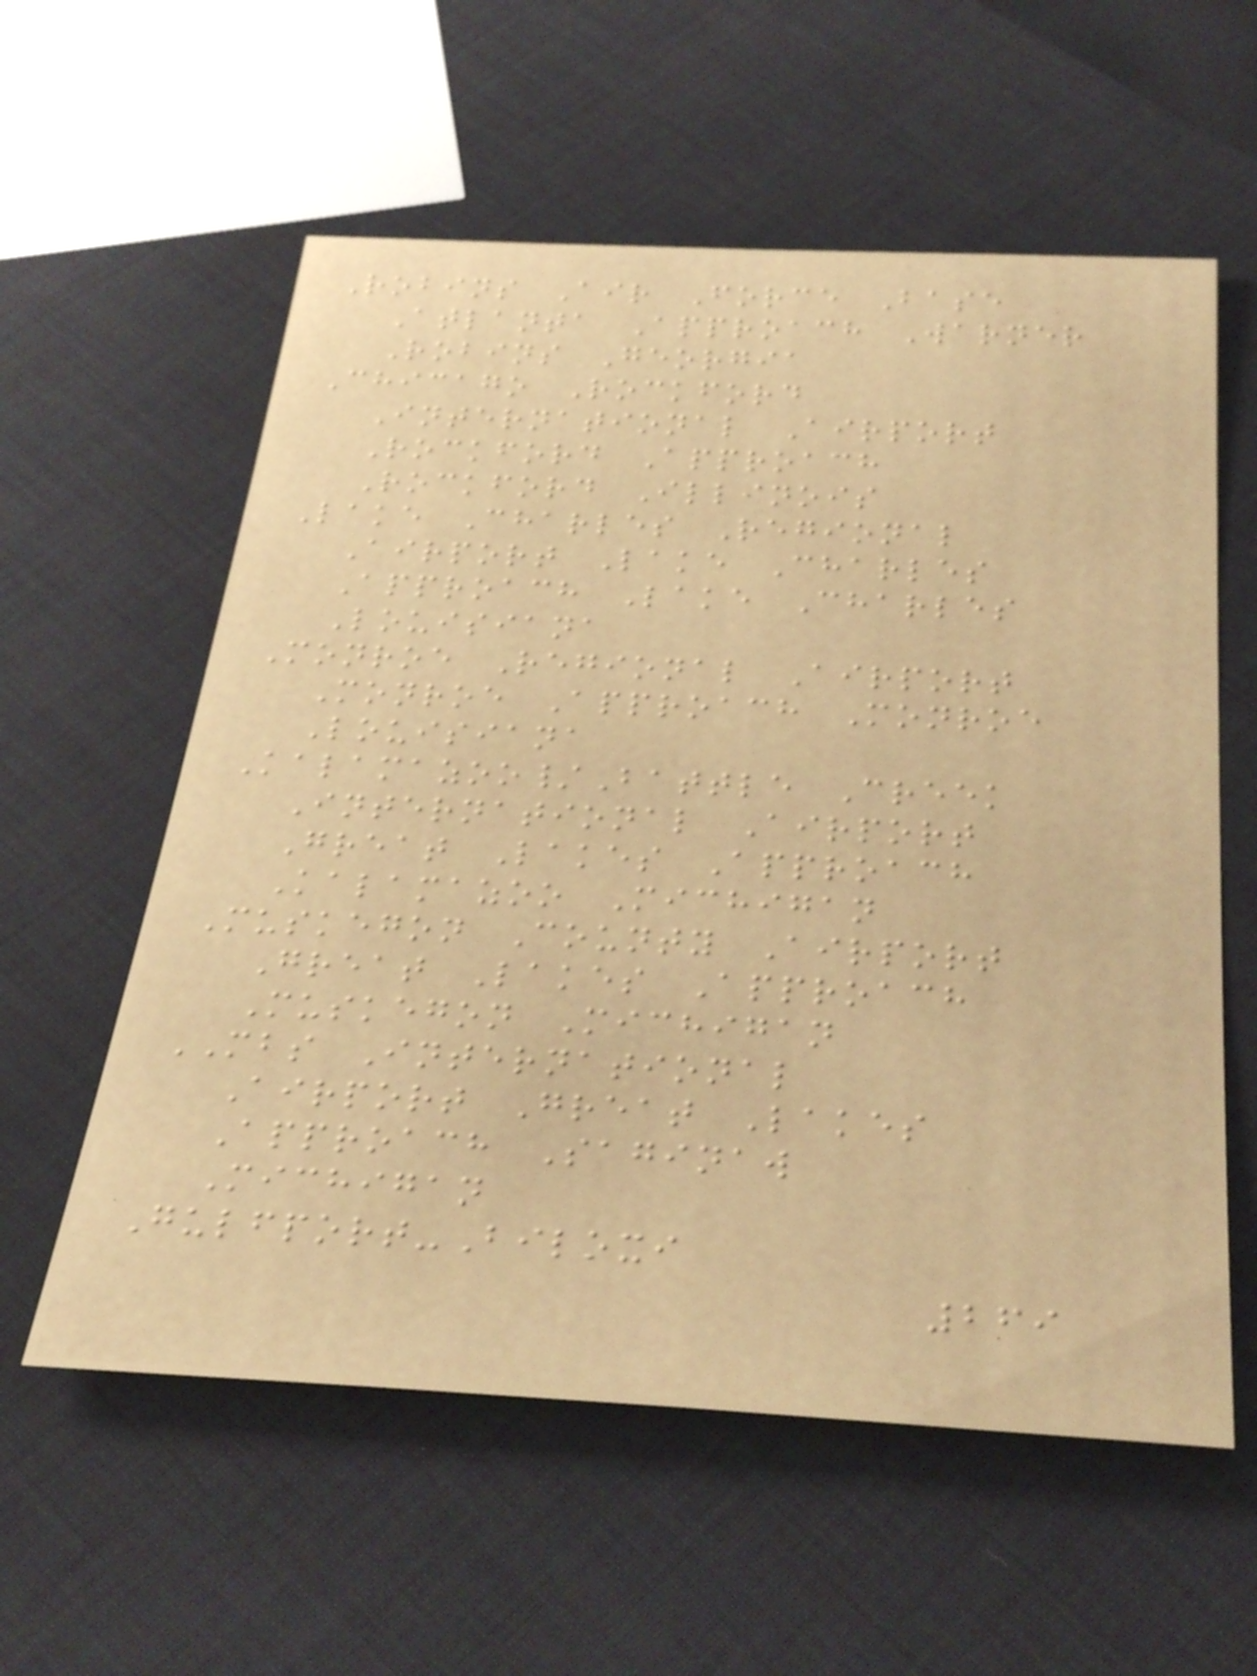Robins Air Force Base
Atlanta Approach Warner
Robins Georgia
Chicago Rockford
International Airport
Rockford Approach
Rockford Illinois
Lake Charles Regional
Airport Lake Charles
Approach Lake Charles
Louisiana
Monroe Regional Airport
Monroe Approach Monroe
Louisiana
Kalamazoo/Battle Creek
International Airport
Great Lakes Approach
Kalamazoo Michigan
Muskegon County Airport
Great Lakes Approach
Muskegon Michigan
MBS International
Airport Great Lakes
Approach Saginaw
Michigan
Gulfport-Biloxi
269
